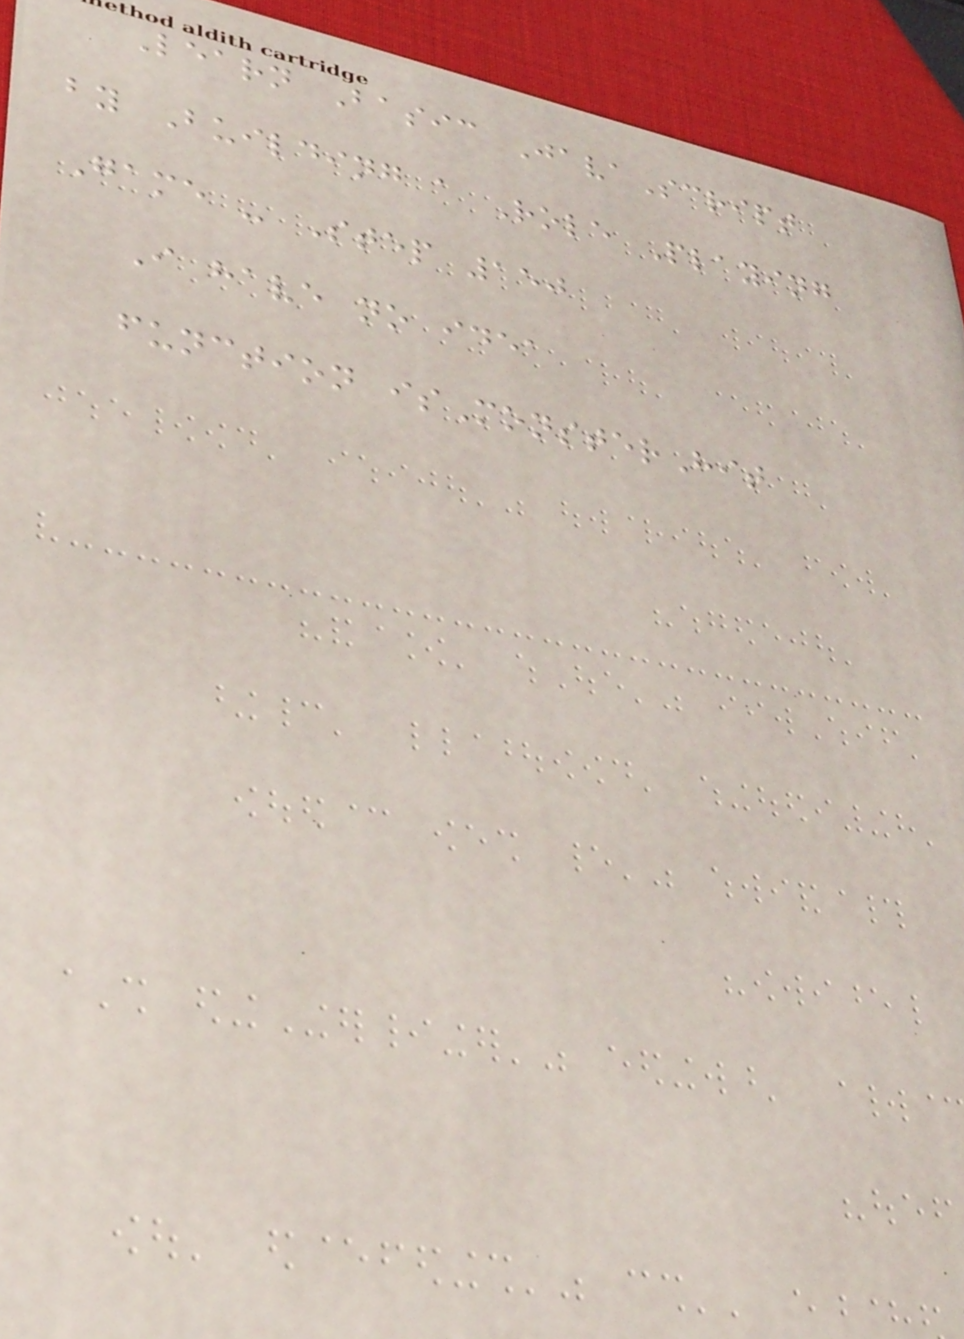Learn Basic JavaScript
by Building a Role Playing
Game - Step 150
I have no idea
function isMonsterHit
